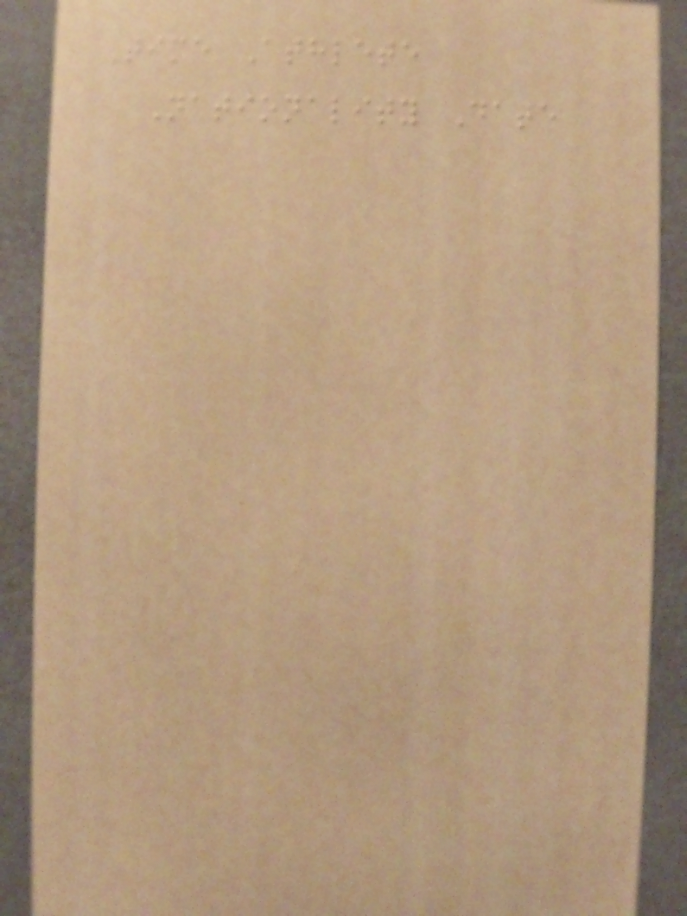Time Athlete
Nationality Date
